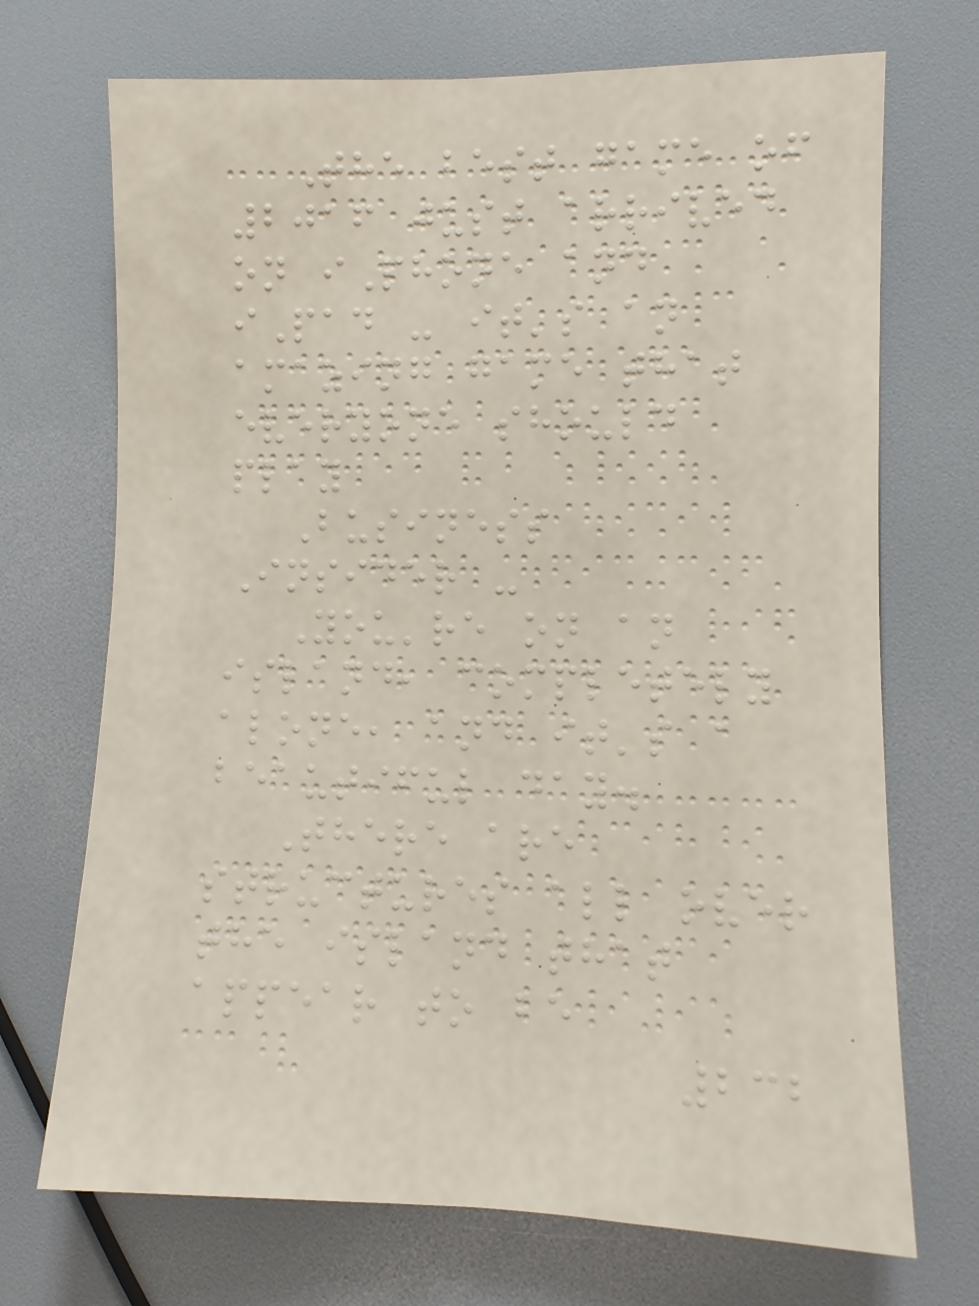The best game of
2016 just arrived
on iPhone and
iPad - it's an
amazing game that
everyone should
play
Business
Insider -
You're on an
island, completely
alone, and it's a
beautiful day.
There are
structures all over
the island that
appear to be
232
